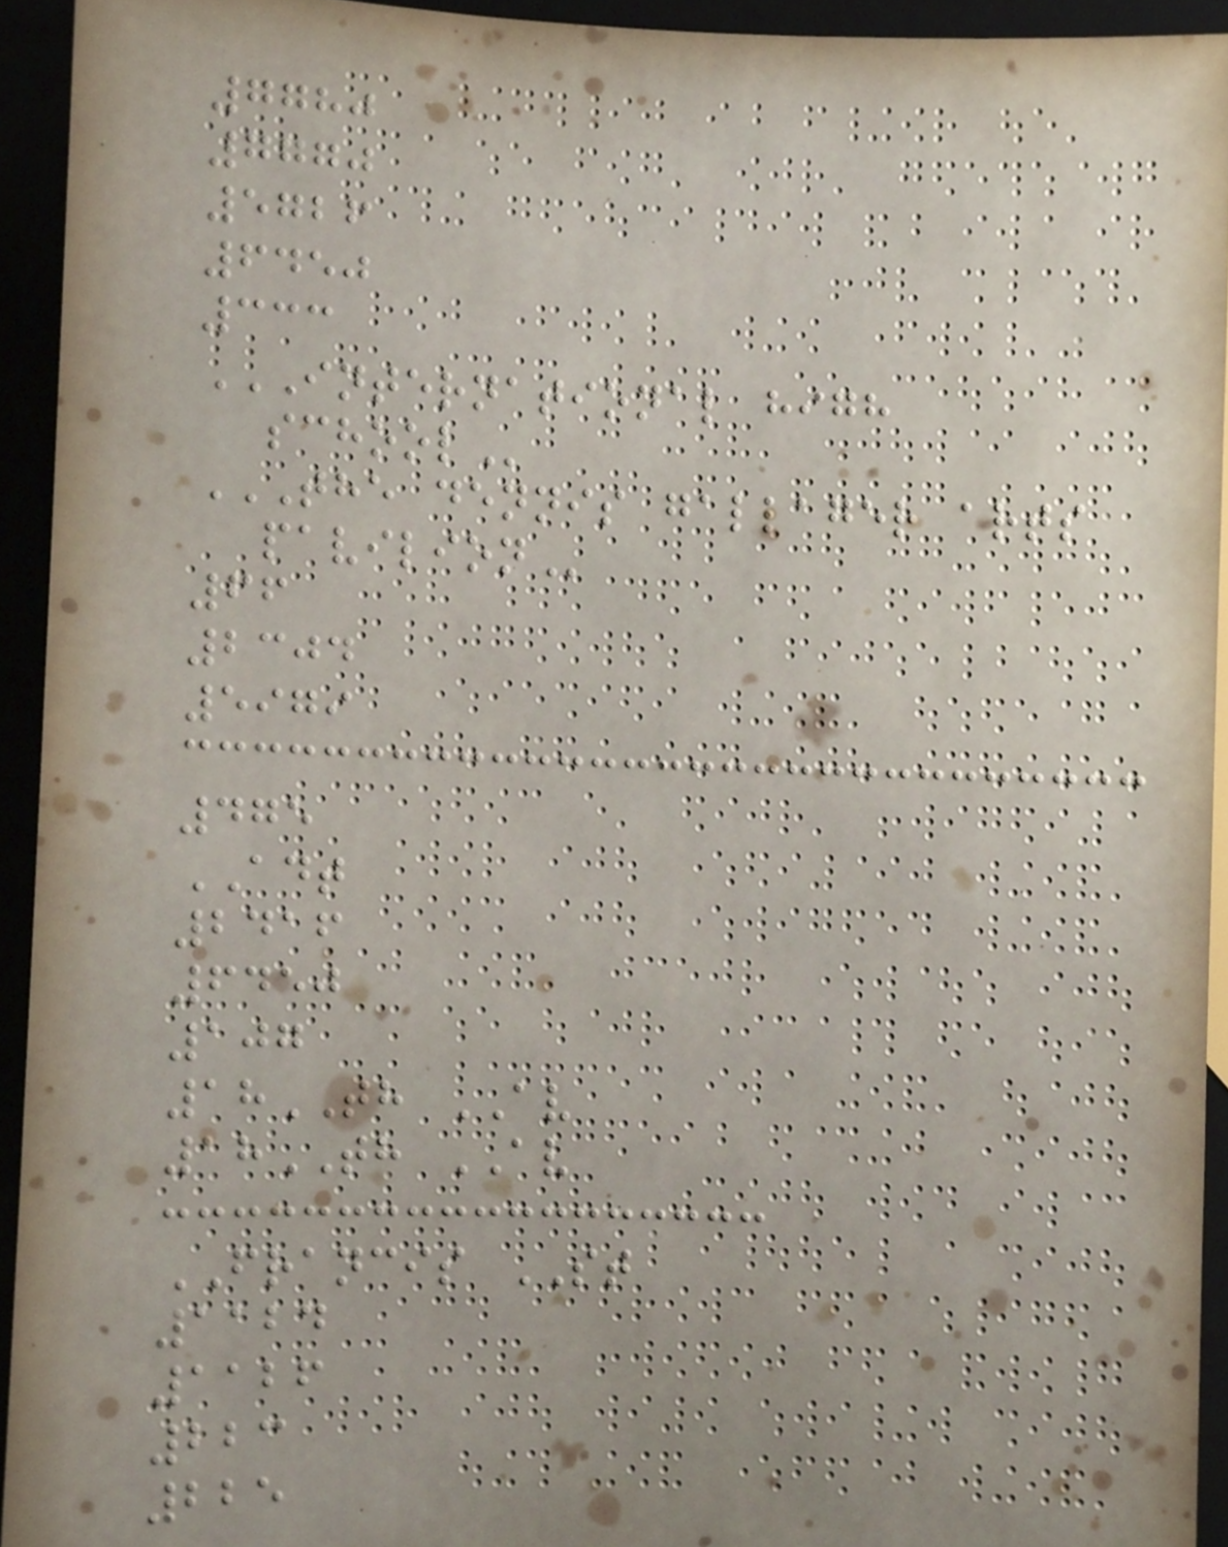7780
7770
5726
6450
333
INTERNATIONAL HIGH
SCHOOL
THE DENNIS GALLAGER ARTS
PAVILION
66
2304
5979
475
ADT
2416
6450
107
18TH AV
18TH AV
FRANCIS ST
1124
1126
223
225
